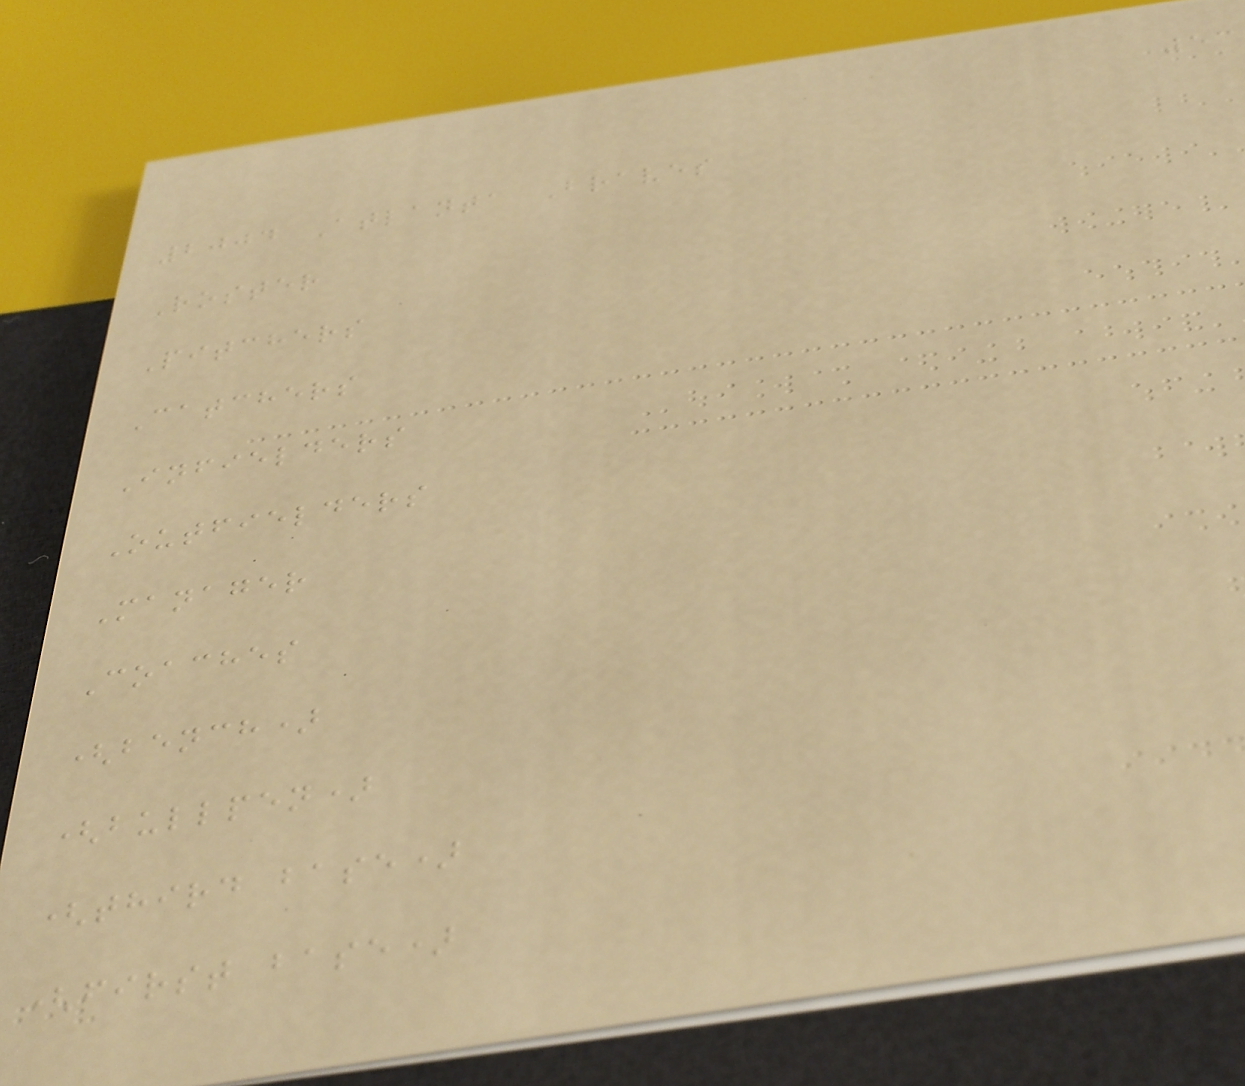53
2004 Atlanta Braves
Roster
Pitchers
Catchers
Infielders
Outfielders
Manager
Coaches
(bench)
(bullpen)
(third base)
(first base)
